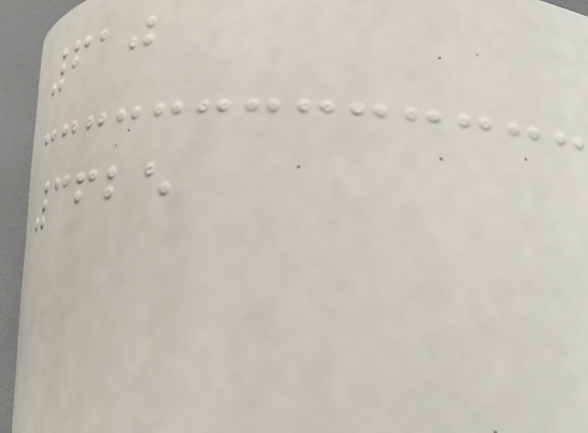610
3625
